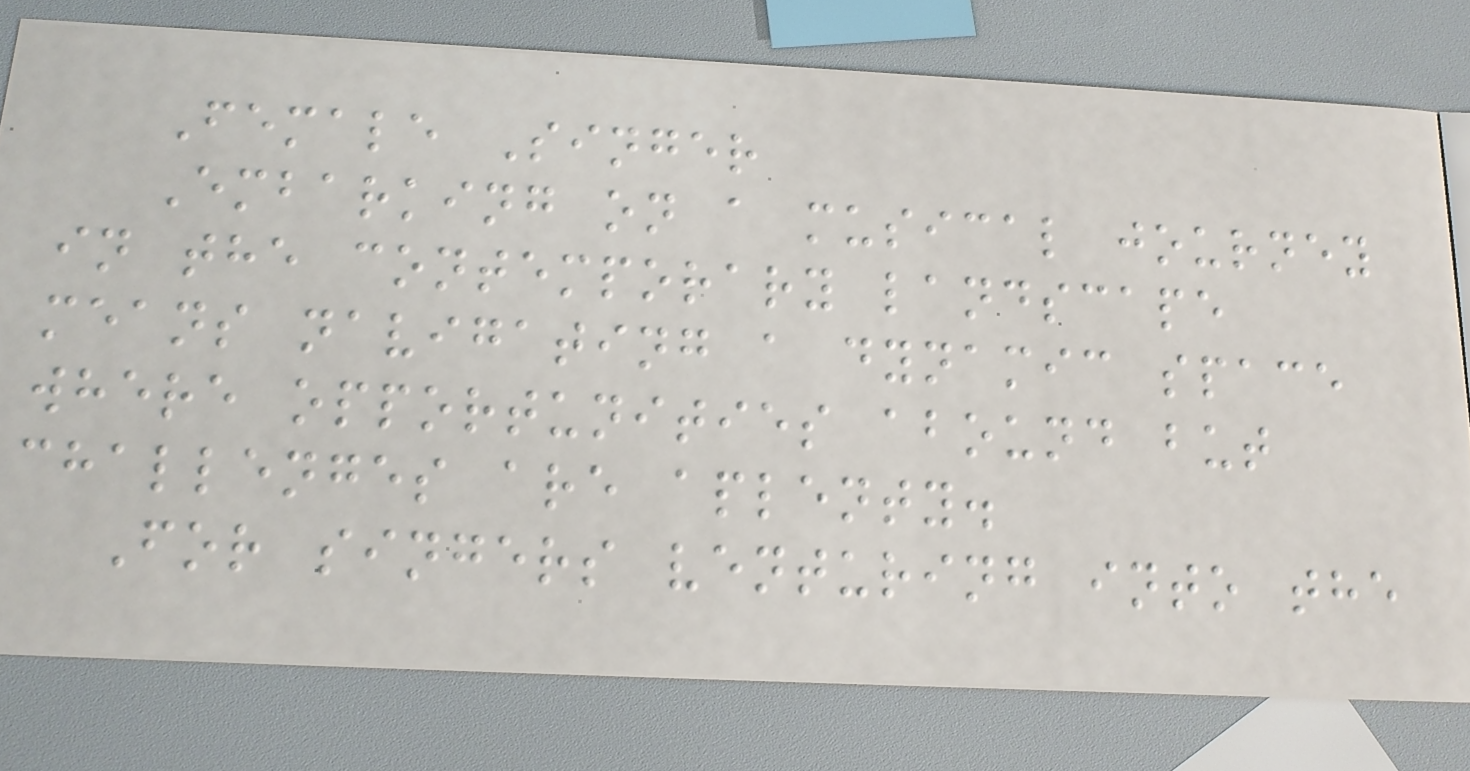Female Singer
Embarking on a musical journey
in the contemporary landscape
means navigating a dynamic space
where opportunities abound but
challenges are aplenty.
For singers venturing into the
